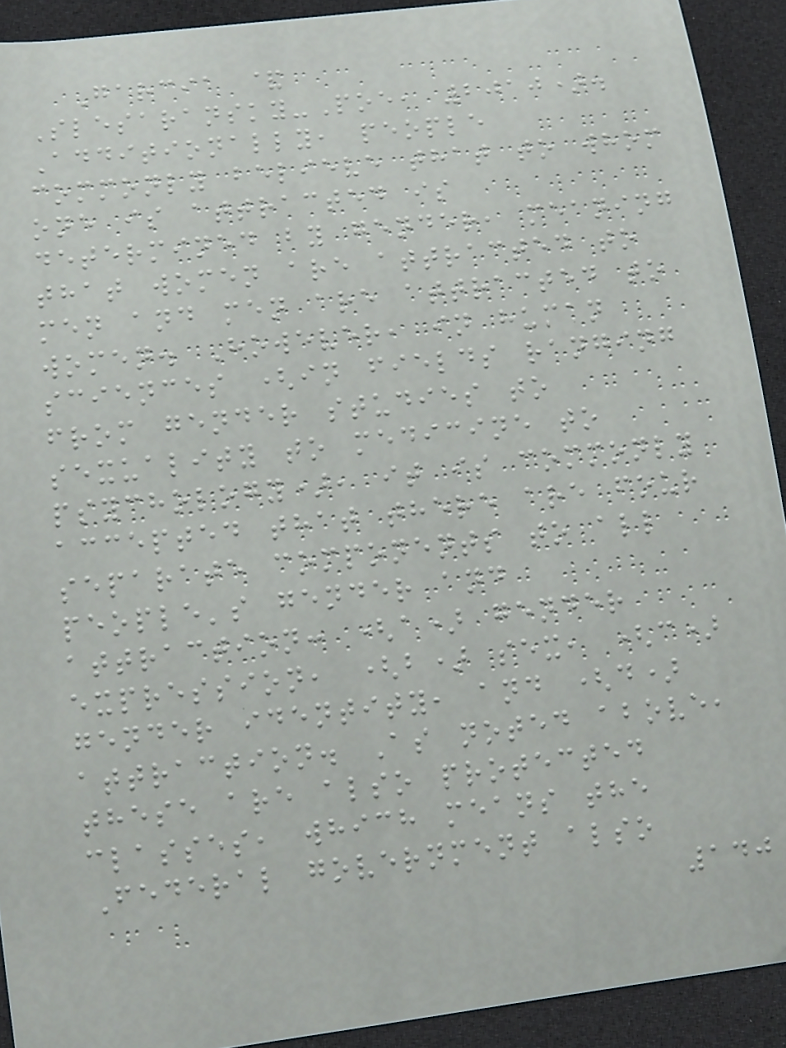Garcia &
Slesaransky-Poe, 2010).
Additionally, people
commonly believe that to whom
one is attracted is
determined by gender, meaning
that women are attracted to
men and men are attracted to
women. However, in human
sciences (in fields ranging
from gender studies to
sexuality to medicine to
psychology), it is commonly
accepted that there are four
separate components to all
people's gender and
attraction: (a) gender
expression, (b) sex, (c)
gender identity, and (d)
attraction. As noted above,
these are also protected
classes, which means the
Federal government also
140
